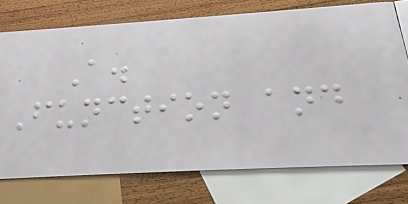A.
Function and
